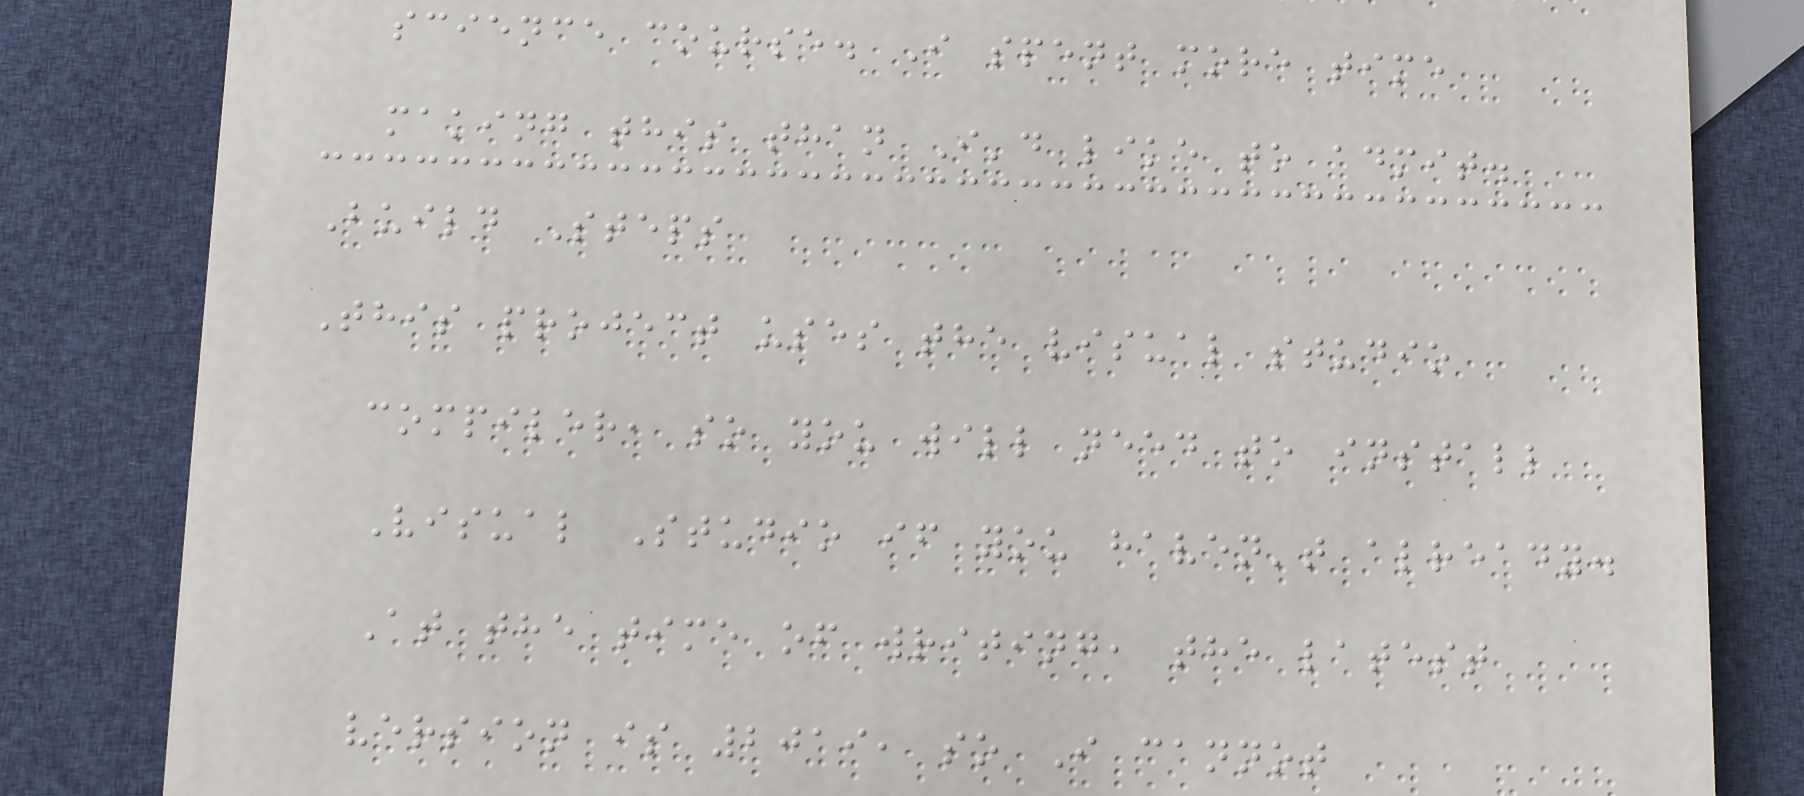science course. I spent more time
making this than I'd like to admit.
Build Steps
This project uses the visual studio
compiler, so you will need to install
Visual Studio if you haven't already.
At the time of writing, the latest
version is 2019, so I cannot
